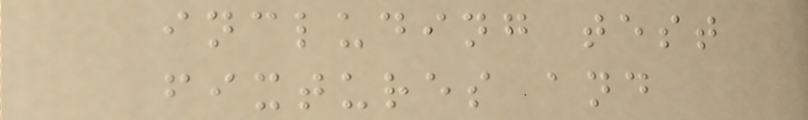including test
fixtures and
